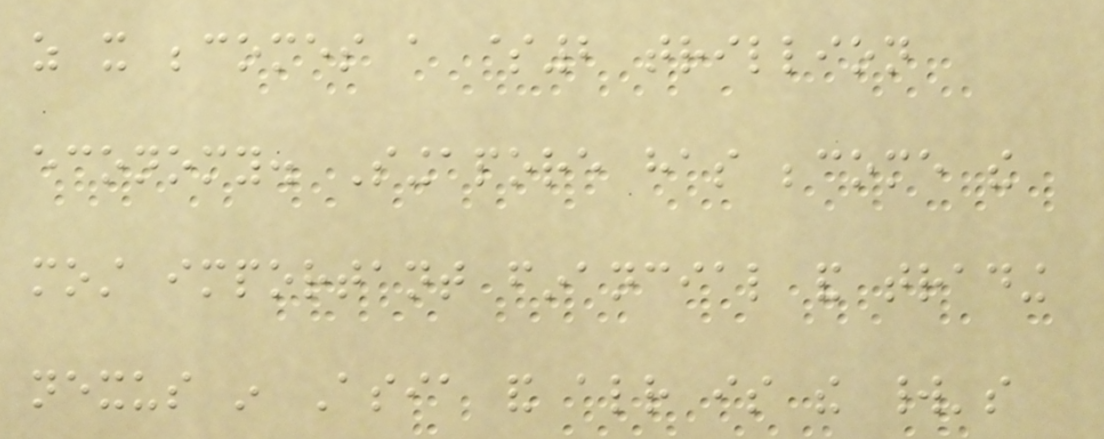as it becomes a $2 trillion
economy. Singapore has become the
most important financial and trading
nexus in Asia and already is the world's
